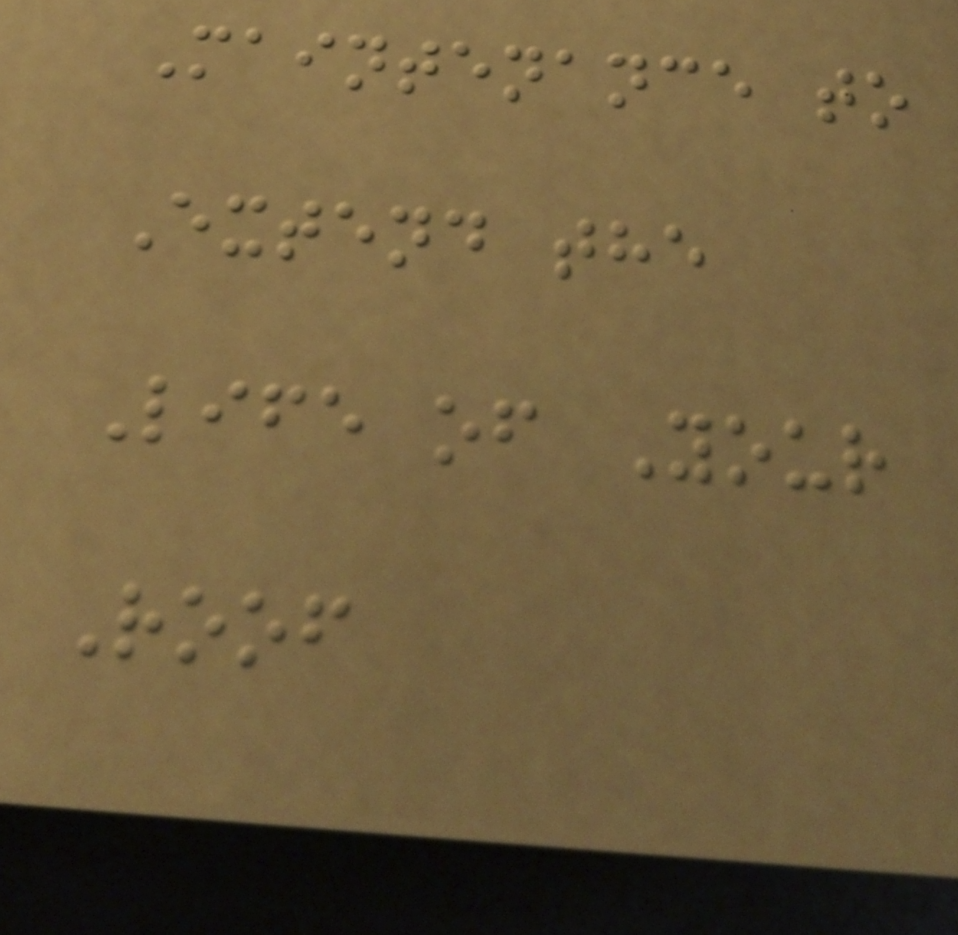Maintenance to
Extend the
Life of Your
Roof
